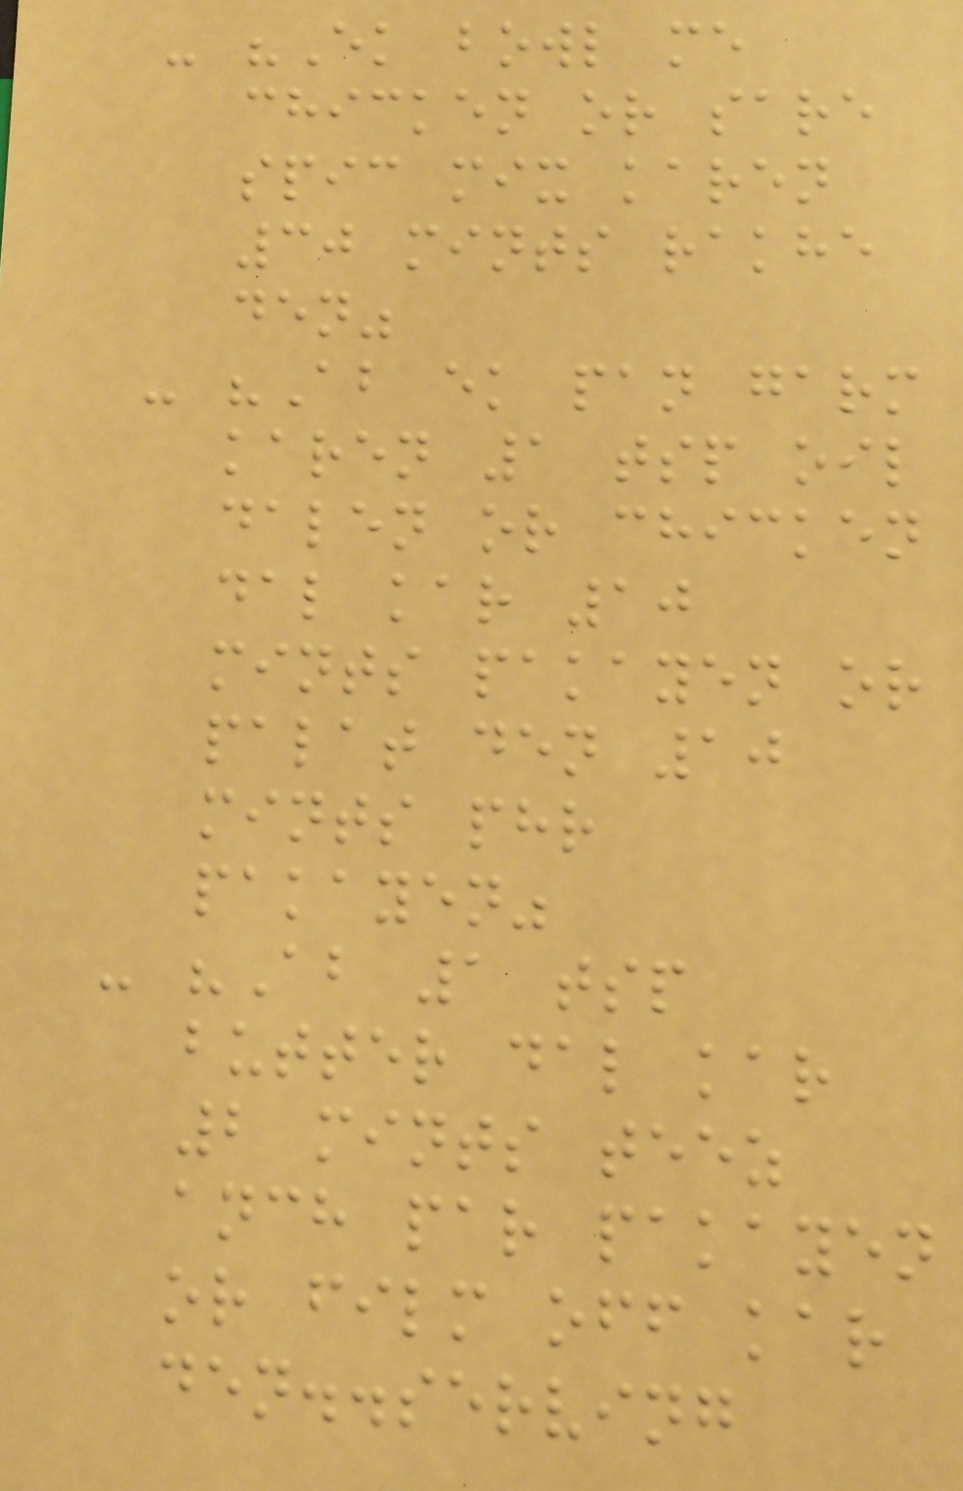- "Ek bowl me
chicken or sare
spic mix karen
30 mints rakhe
den"
- "Ab ek pan garm
karen 1 tsp oil
dalen or chicken
dal kar 10
mints pakayen or
palat den 10
mints phr
pakayen"
- "Ab 1 tsp
butter dal kar
2 mints teez
anch par pakayen
or film off kar
den..serving
